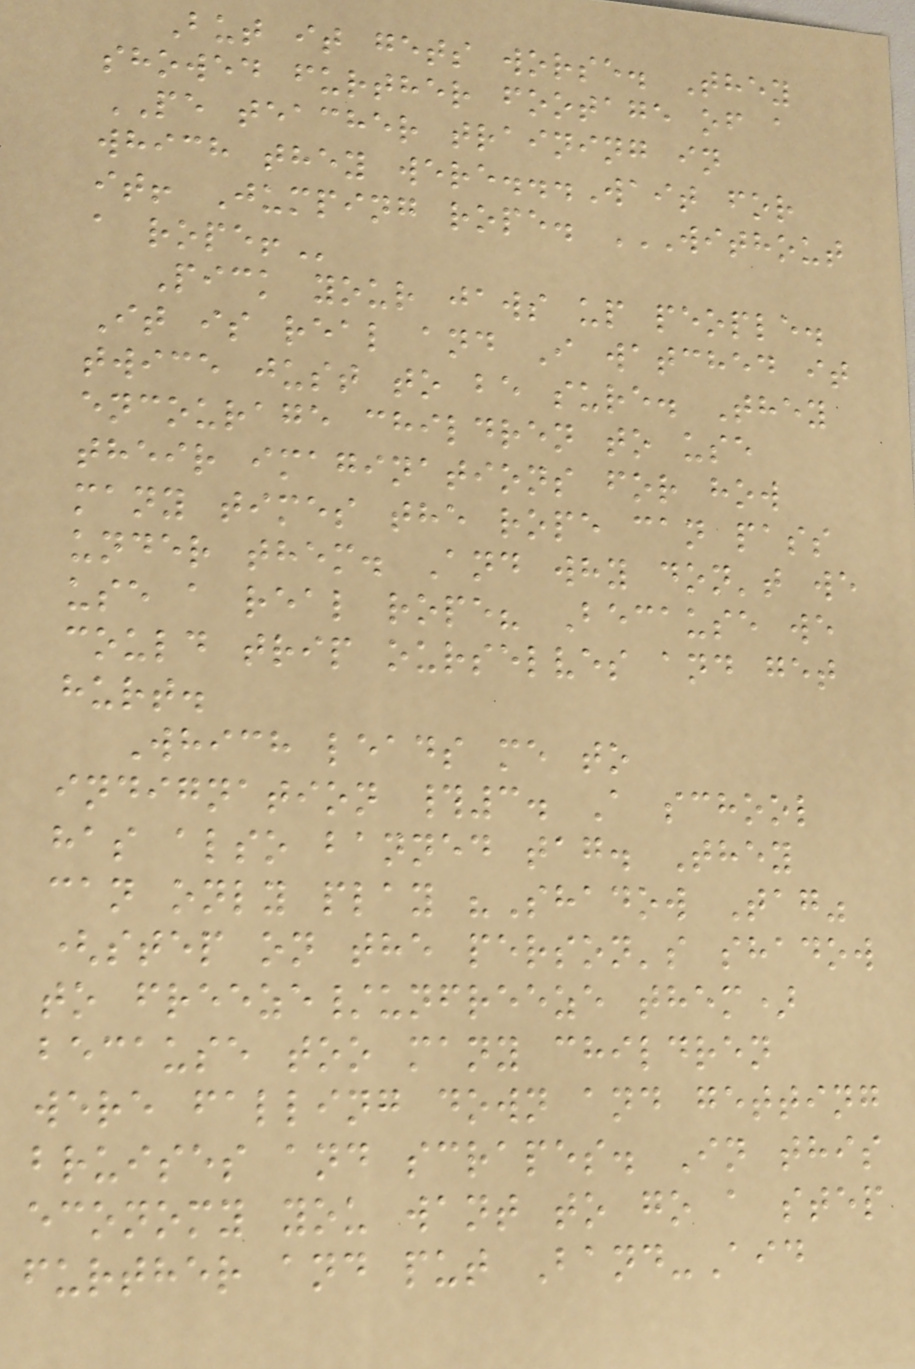But it gets worse. They
showed further footage of a
PE teacher training in
which they were...Wait for
it! Jumping rope. WITHOUT
A ROPE!
Pick your jaws up people.
It is real and I watched it
twice just to be sure. They
encourage children to use
their imaginations for how
many times the rope can pass
under them. And why don't we
use a real rope? Because we
could trip ourselves and get
hurt.
Which leads me to
indignation #3. A school
has also banned tag. They
can only play "Shadow Tag"
(step on the person's shadow
to freeze/unfreeze them)
because too many children
were falling down and getting
bruises and scrapes. In this
economy you want to go a step
further and put Band-Aid
